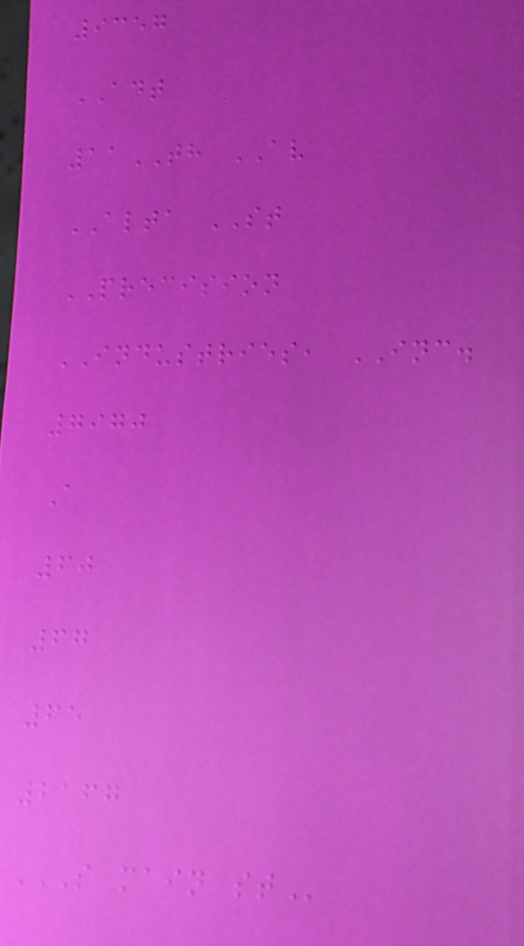9357
ADT
11TH AV
ALTA ST
PRECISION
INDUSTRIES, INC.
7970
A
60
67
65
2167
S MAIN ST
